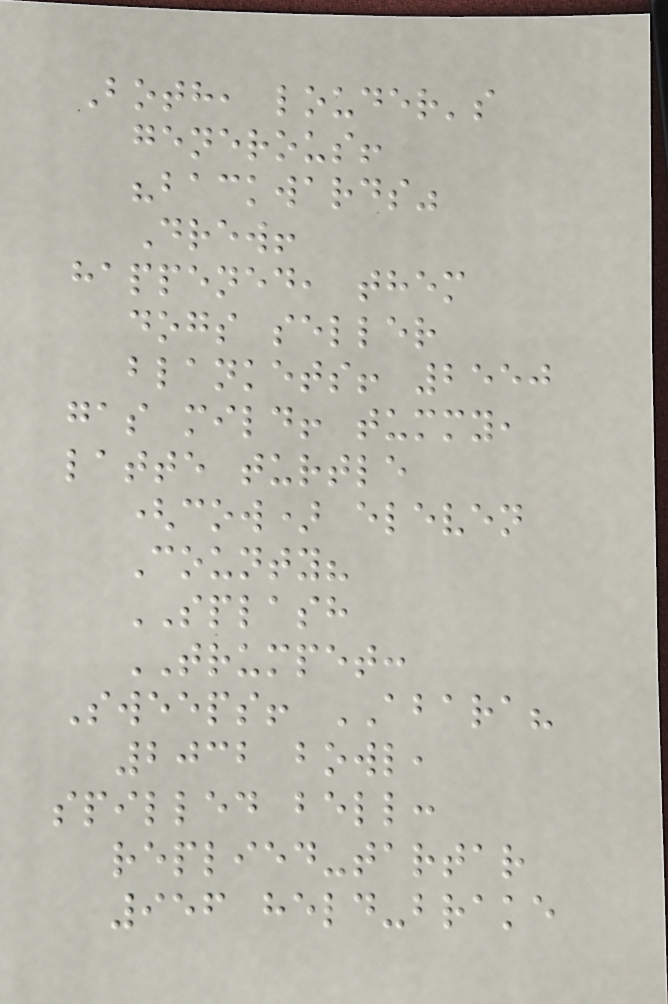Both, louder's
generous!
"backwards"
Drew!
happened, them
dogs seller
blankets! 2550
gas mild! tummy,
latte turtle
(cow) eleven
County?
SPLASH
TRUMPET:
Sweeps! ABARA?
2032 bowl,
spilled bell:
replied-tartar
956 held-brake
